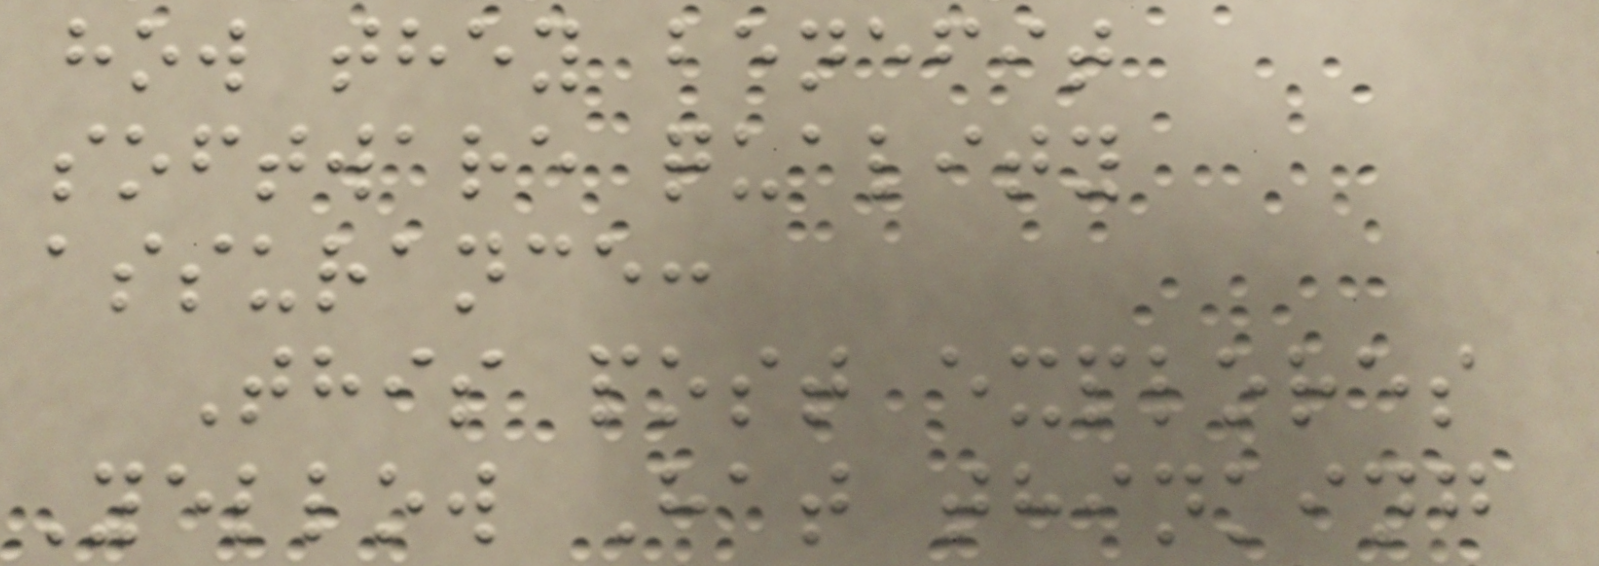how they benefit
software quality
assurance:
This post explores
Yellow Hat thinking
